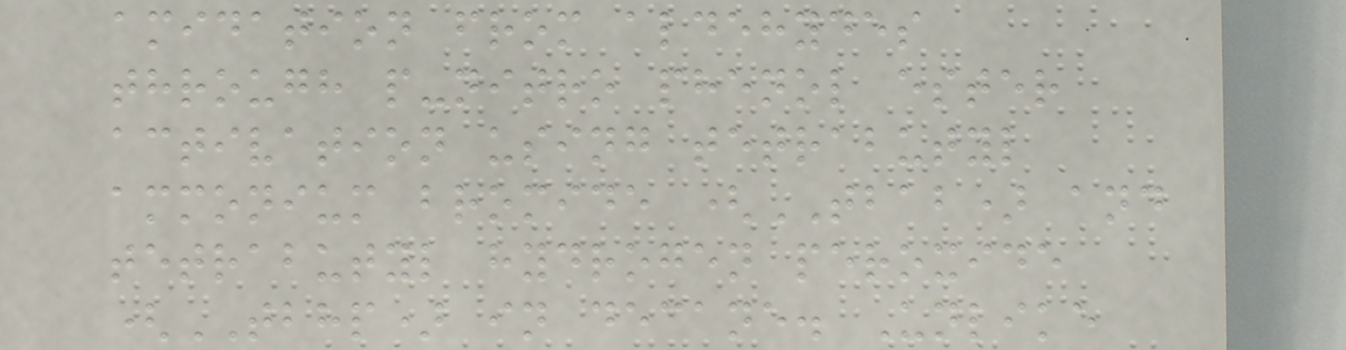amidation from aldehydes
through p-nitro phenol ester
activation using tetrabutyl
ammonium bromide (TBAB) and
tetrabutyl hydrogen peroxide
(TBHP) in decane. Unlike
